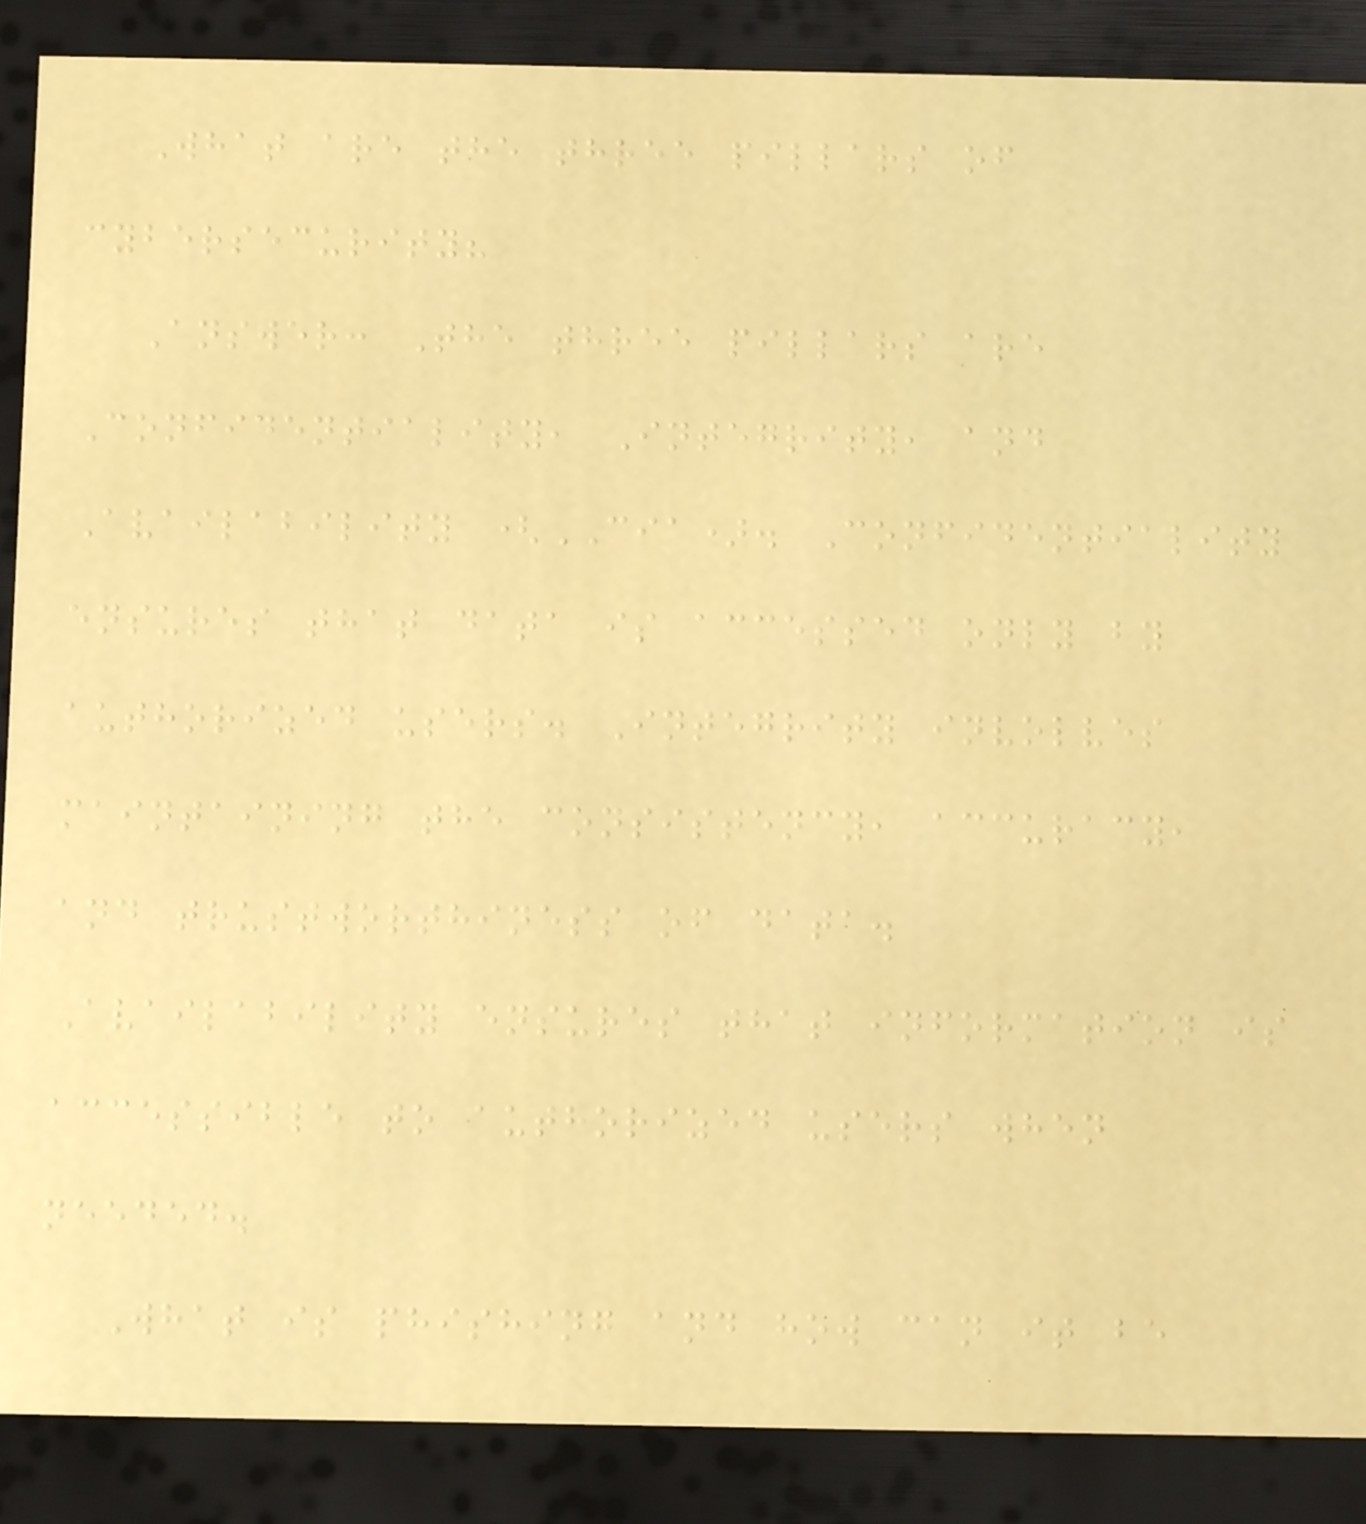What are the three pillars of
cybersecurity?
Answer: The three pillars are
Confidentiality, Integrity, and
Availability (CIA). Confidentiality
ensures that data is accessed only by
authorized users. Integrity involves
maintaining the consistency, accuracy,
and trustworthiness of data.
Availability ensures that information is
accessible to authorized users when
needed.
What is phishing and how can it be
